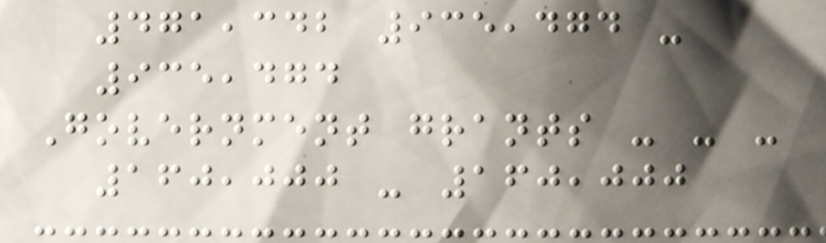471,342 935,474 -
935,474
Government grants - - -
160,000 - 160,000
